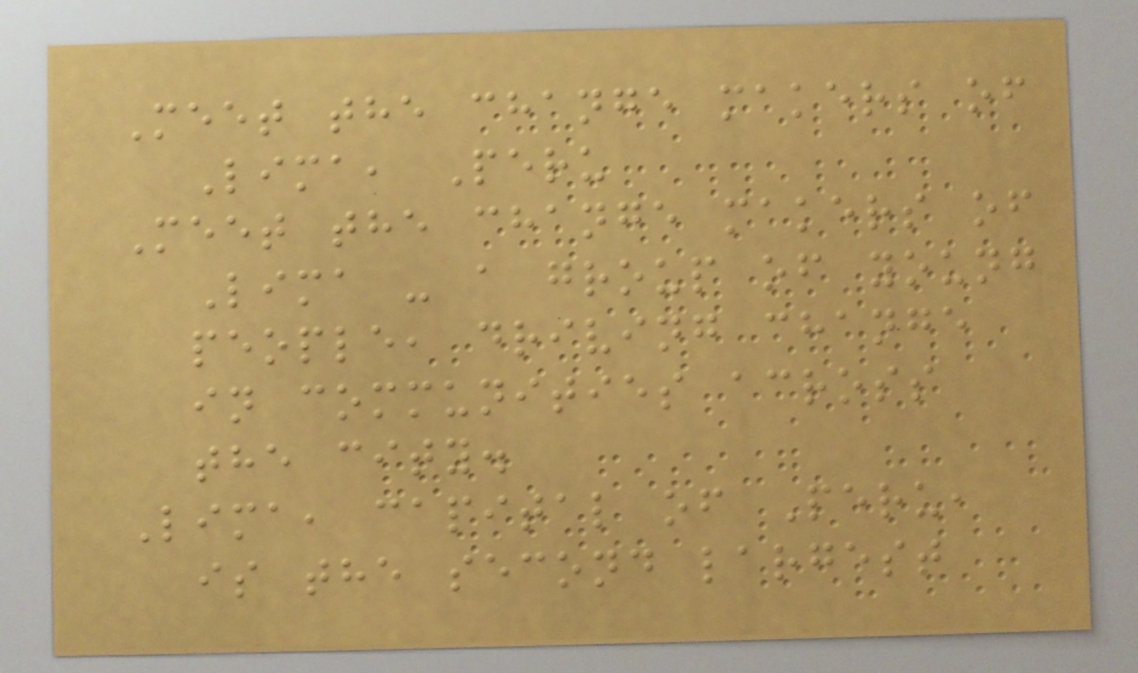Meet the change makers of
Lima, Peru
Meet the change makers of
Lima - a group of young
people, driving change
in communities across
the city.
Lima, capital of Peru,
is the second largest
